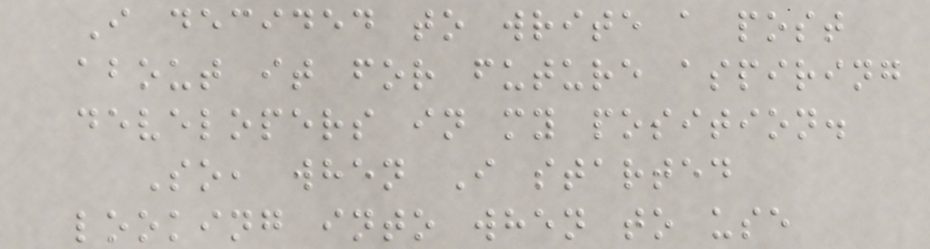I decided to write a post
about it for future aspiring
developers in my position.
So, when I started
looking into when to use
